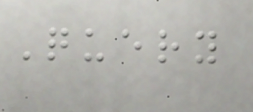Query
